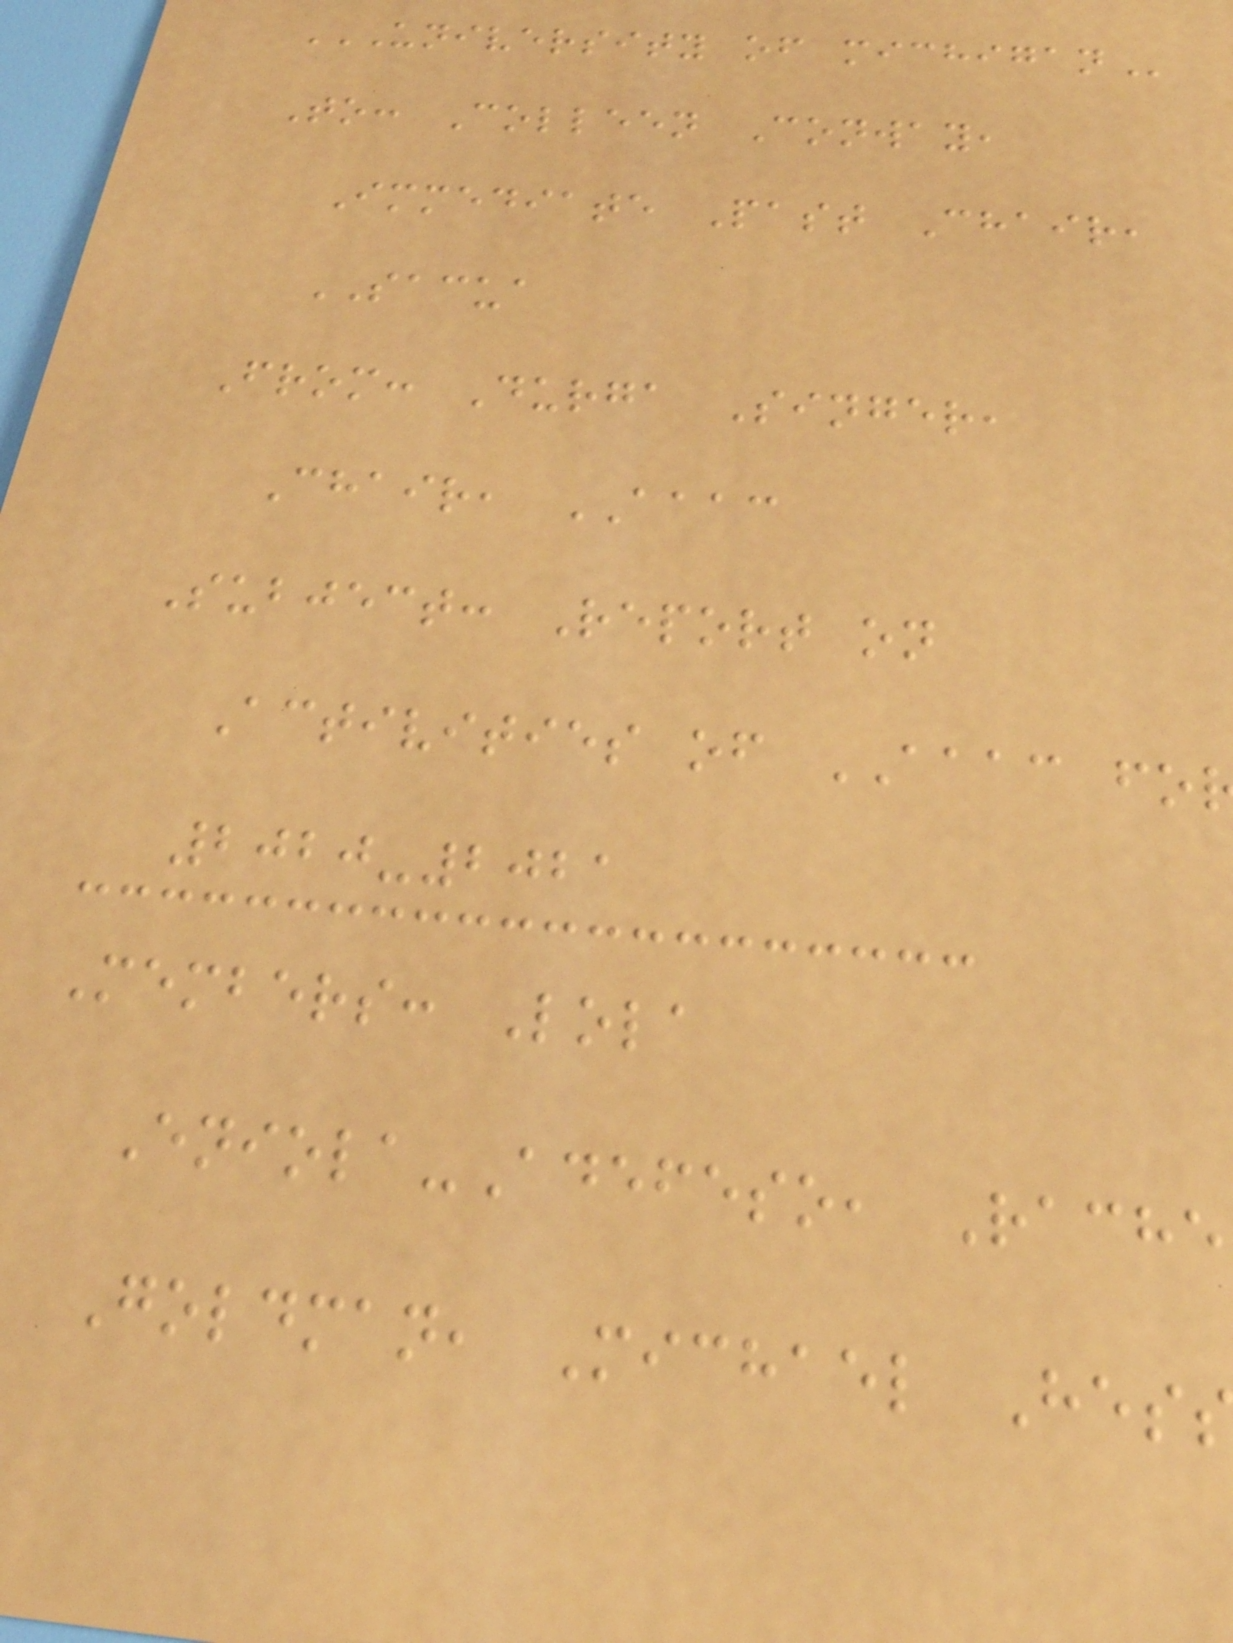UNIVERSITY OF MICHIGAN
To: Colleen Conway,
Immediate Past Chair,
SACUA
From: Durga Singer,
Chair, AAAC
Subject: Report on
Activities of AAAC fo
2020-2021
Members: Lola
Eniola-Adefeso, Rache
Goldman, Michael Hes
